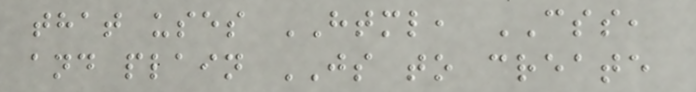that uses HTML, CSS,
and plain JS to create
